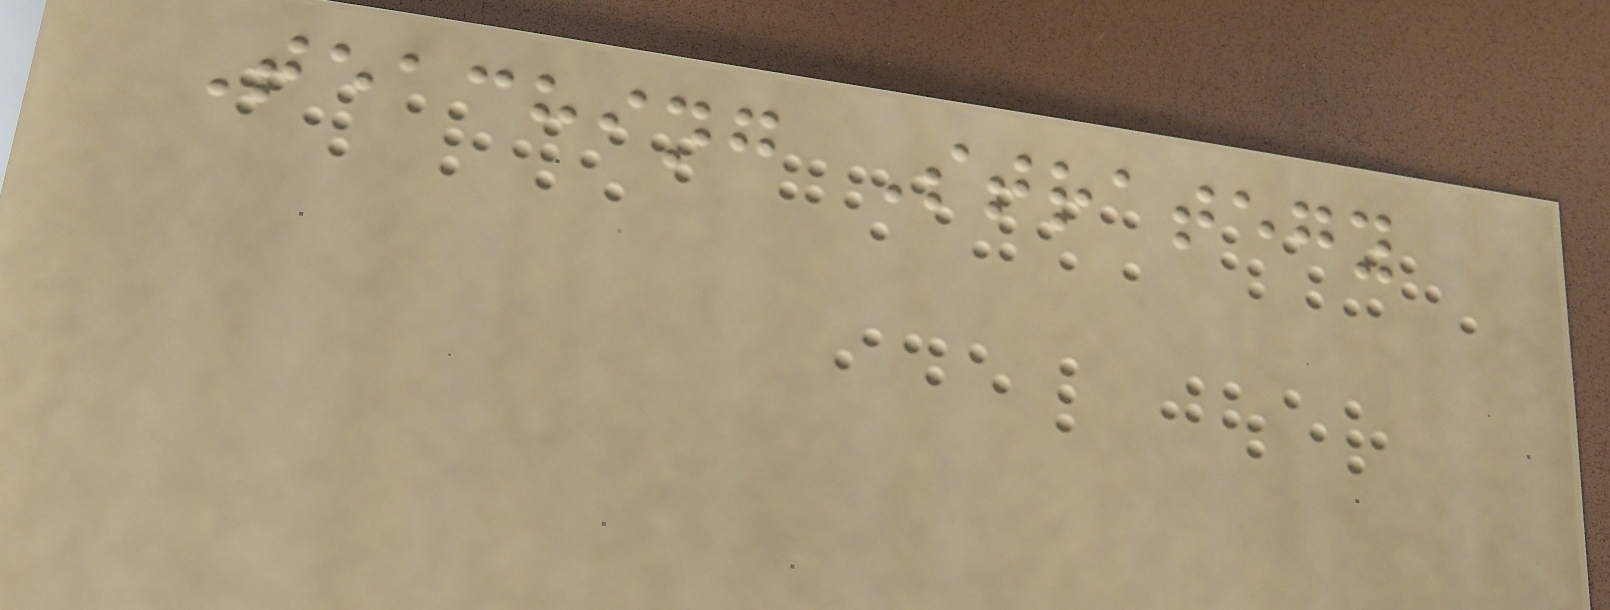Teaching Strategy
